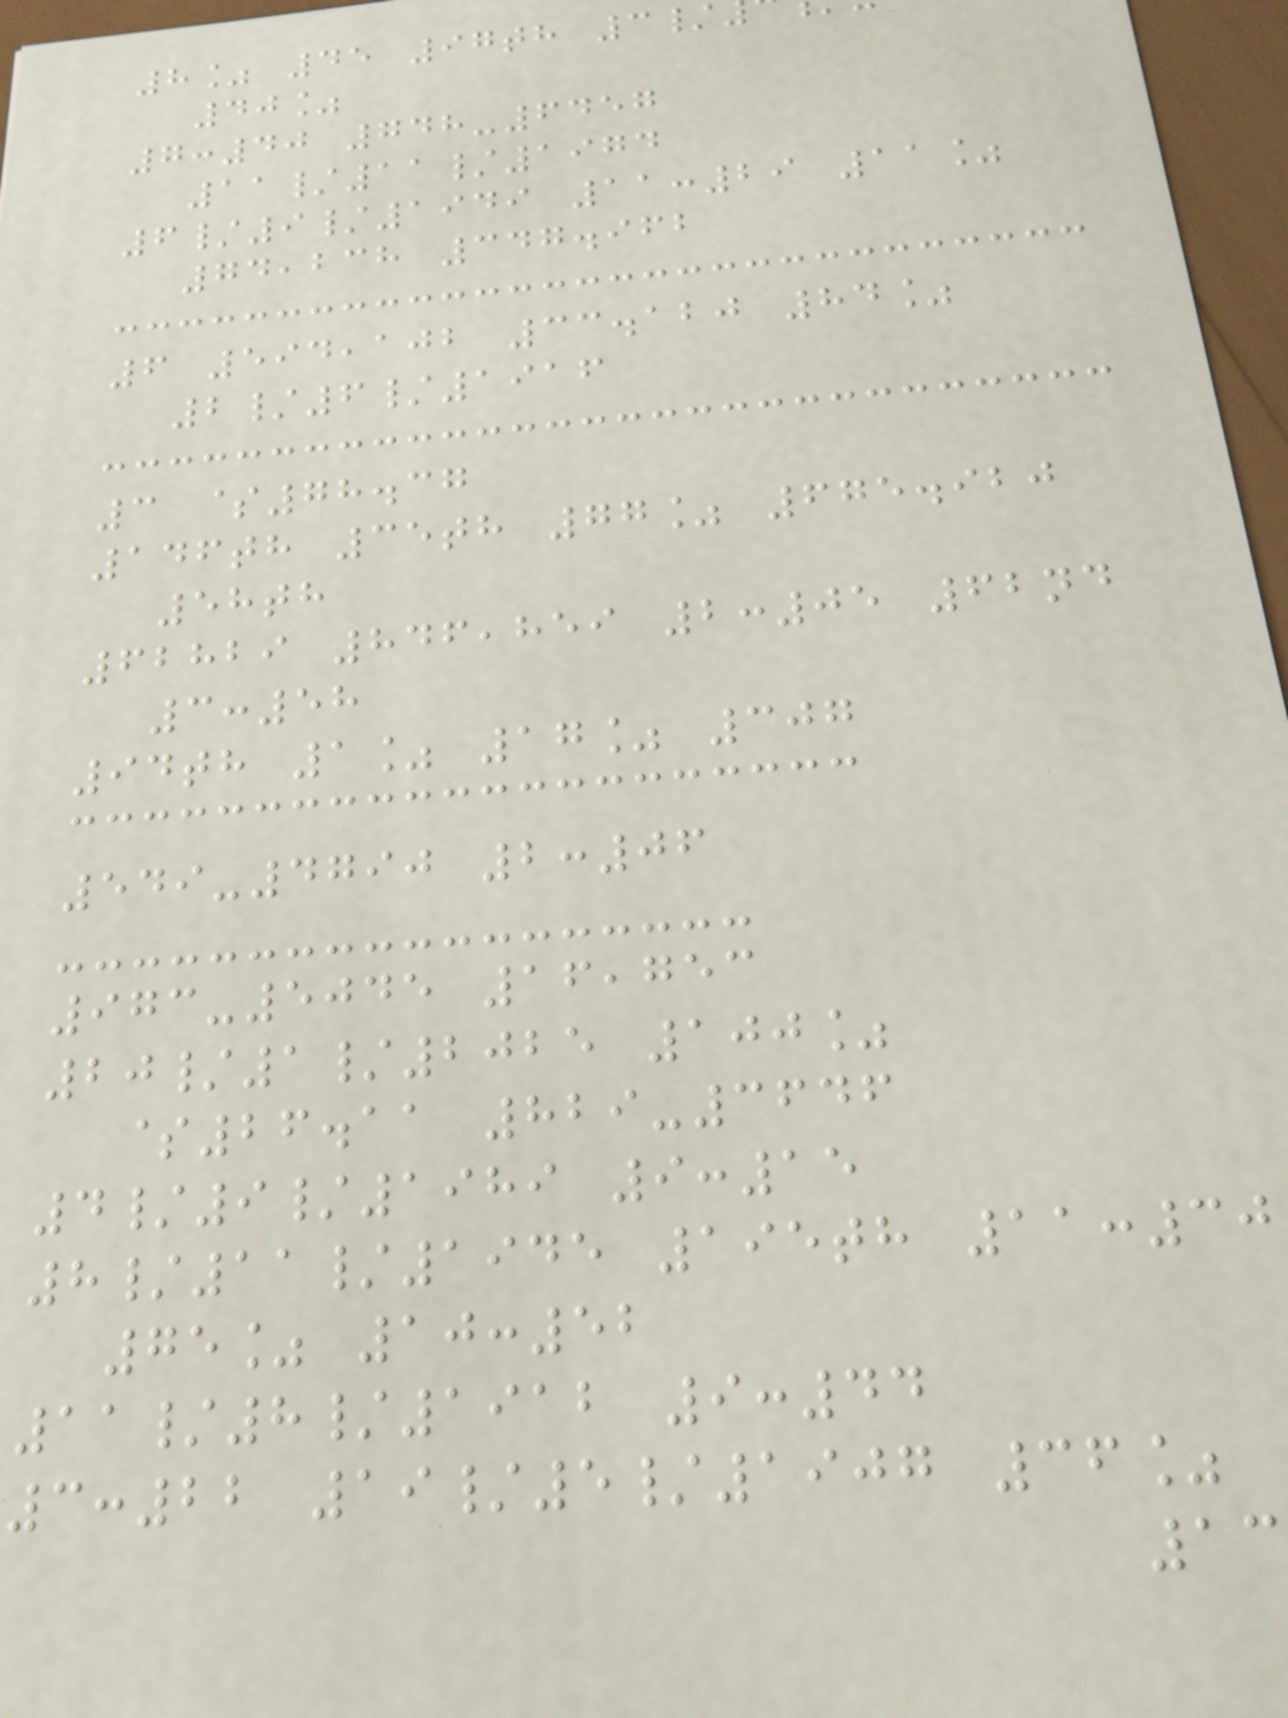8% 45 97th 3/
40%
7:40 748-6457
11/11/1974
6/9/1949 11:29 11%
74,238 347.962
6 594,102 33.120 84%
2/6/1916
3 $78.37
146th 35th 77% 675.920
58th
62829 846,859 2:05 62nd
3:58
94th 1% 17% 307
549-4790 2:06
973-5045 16,753
20/1/2025 100%
$26.11 829-3646
4/9/1989 9:15
8/11/1945 195th 11:30
75% 10:52
11/8/1912 9:44
3:22 19/5/1907 36%
